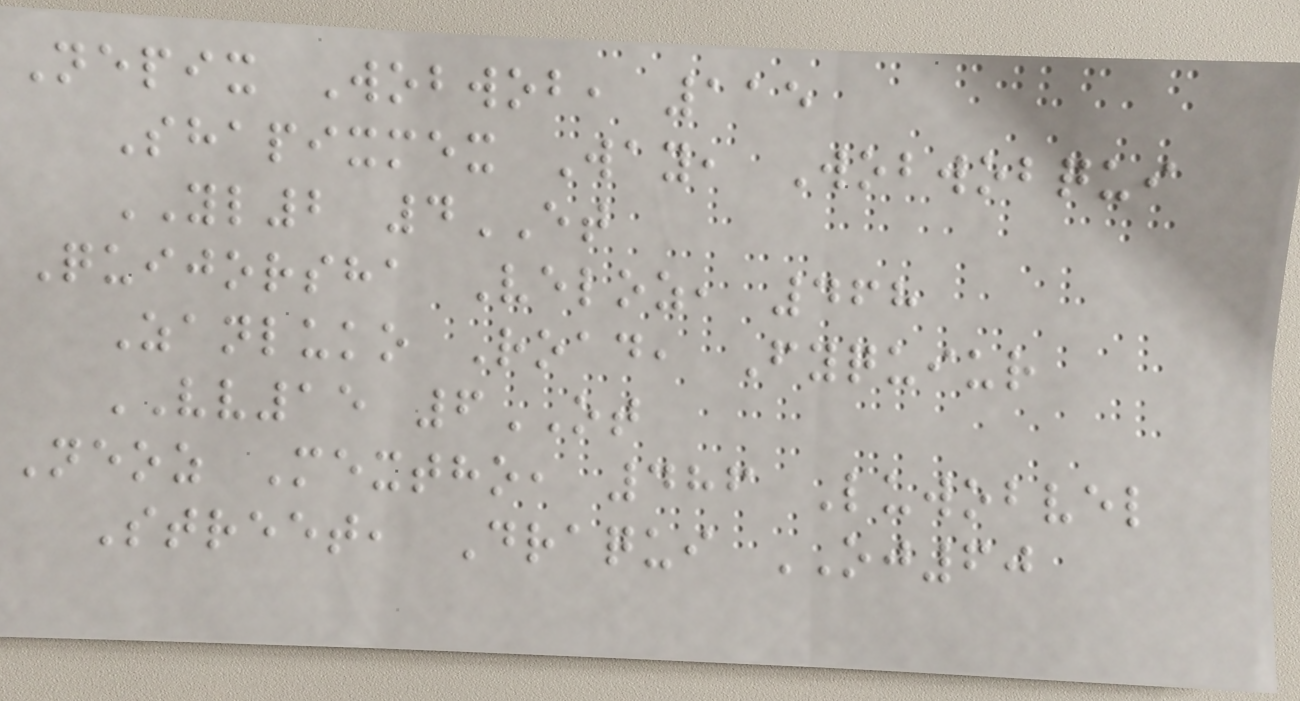Nepix Wobwob, 115
Shapixmex Way, Wobwobqui
YL2 4ET
Quijorsha Veloz, 468
Zanluko Road, Fyquiur
VV15 6OT
Neoz Mextho, 486 Luwobvel
Street, Draqui OJ60
